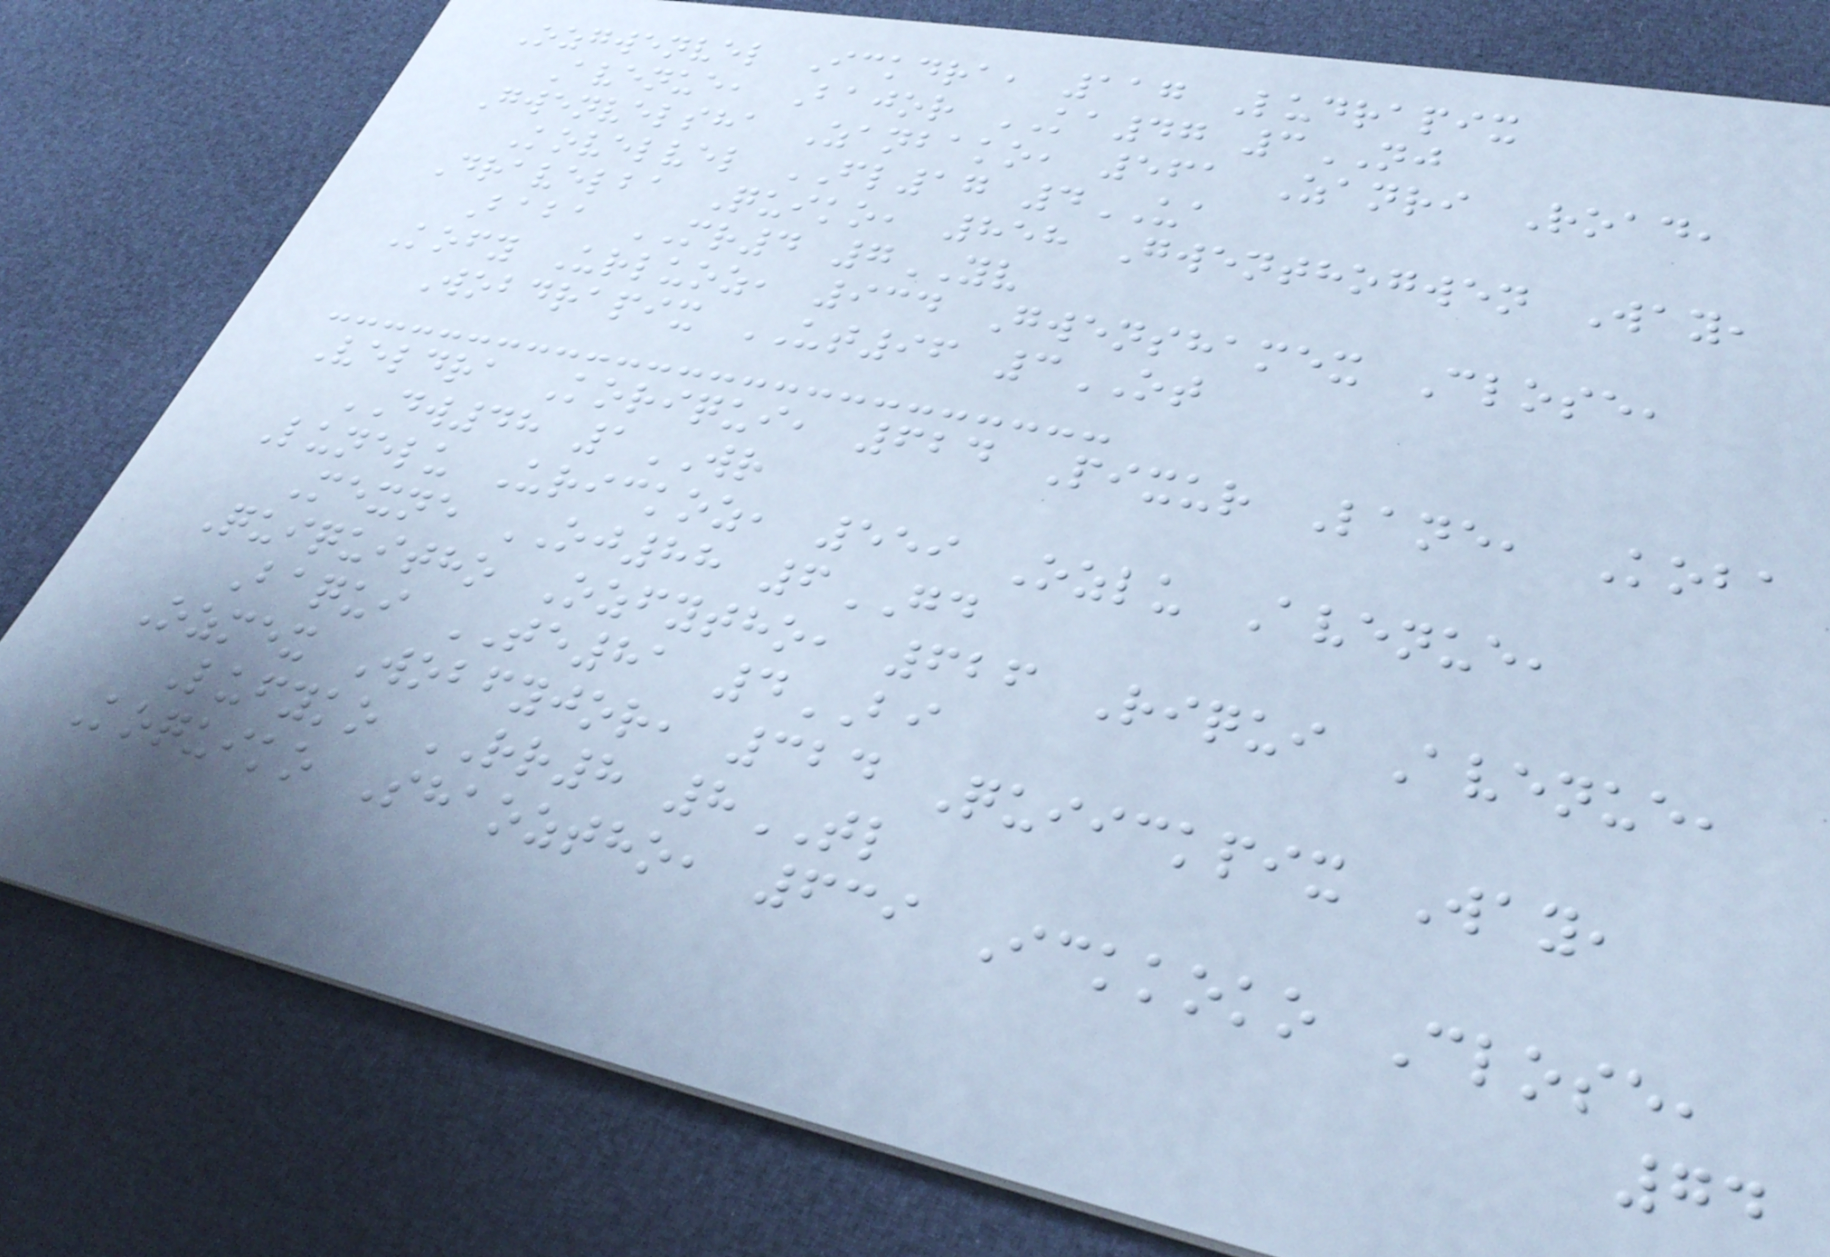Ozgwenvel Ickdra, 117 Ludrapix
Avenue, Bajor KA47 3NJ
Gwenvelsha Zanbako, 561 Zanri Road,
Kovelvel FL17 4UA
Dravelba Quiko, 858 Gwenthogwen Way,
Baba MR4 7YV
Kofy Urluoz, 934 Gwenshamex Close,
Wobdrapix UT96 3OT
Veldra Koriqui, 624 Pixur Lane, Koba
DW48 1WR
Lunelu Urickoz, 559 Ozlu Avenue,
Mexne OJ88 6GD
Quiquitho Ozfytho, 626 Riqui Avenue,
Baqui TE81 4BI
Ozmex Wobfyjor, 324 Quiickpix Way,
Lufyko RR8 8TL
Koquiko Shaoztho, 639 Ickkoko Close,
74
